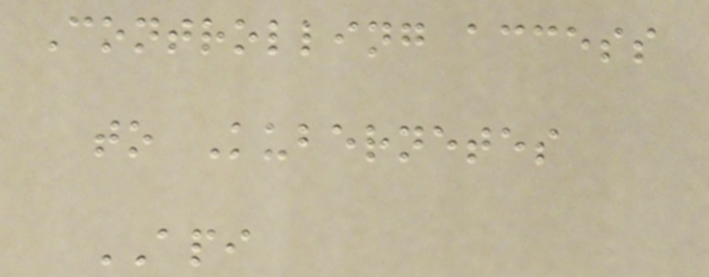Controlling access
to Kubernetes
API
